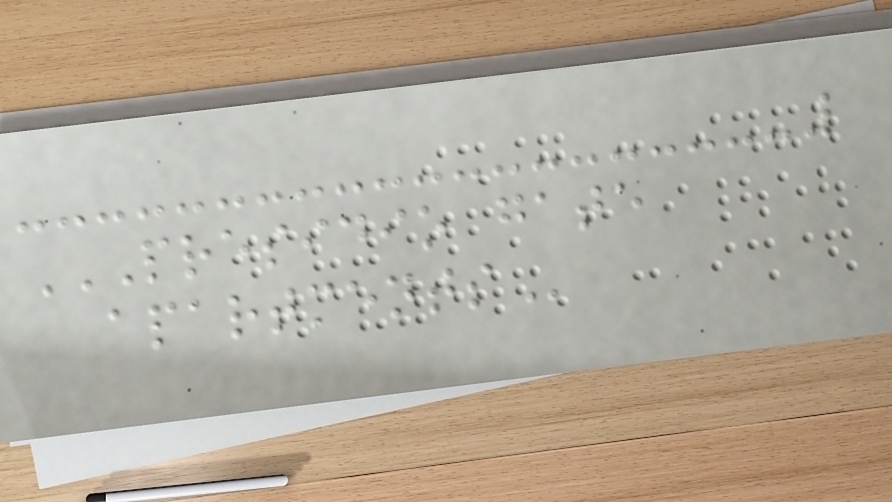PRESIDIO GATE
APARTMENTS
